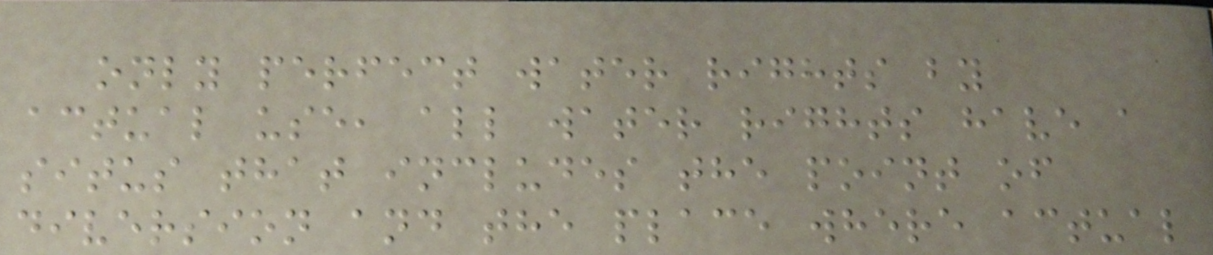only perfect water rights by
actual use, all water rights have a
situs that includes the point of
diversion and the place where actual
